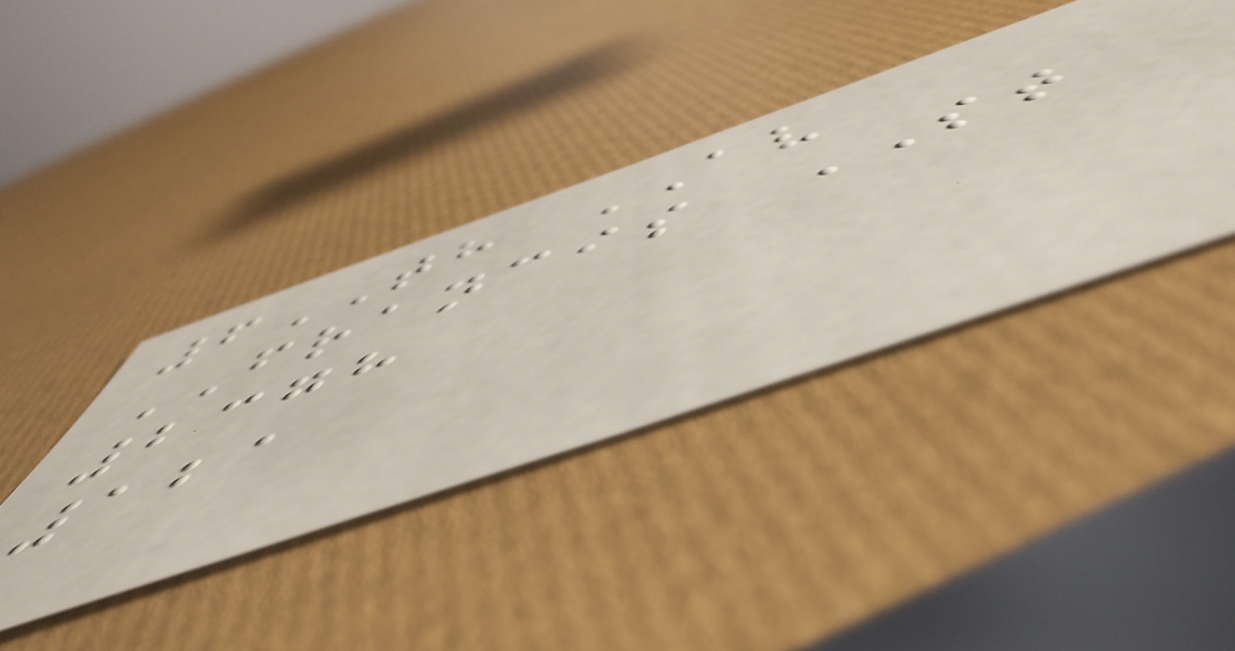6TH AV
FRANCIS ST
2378
121
